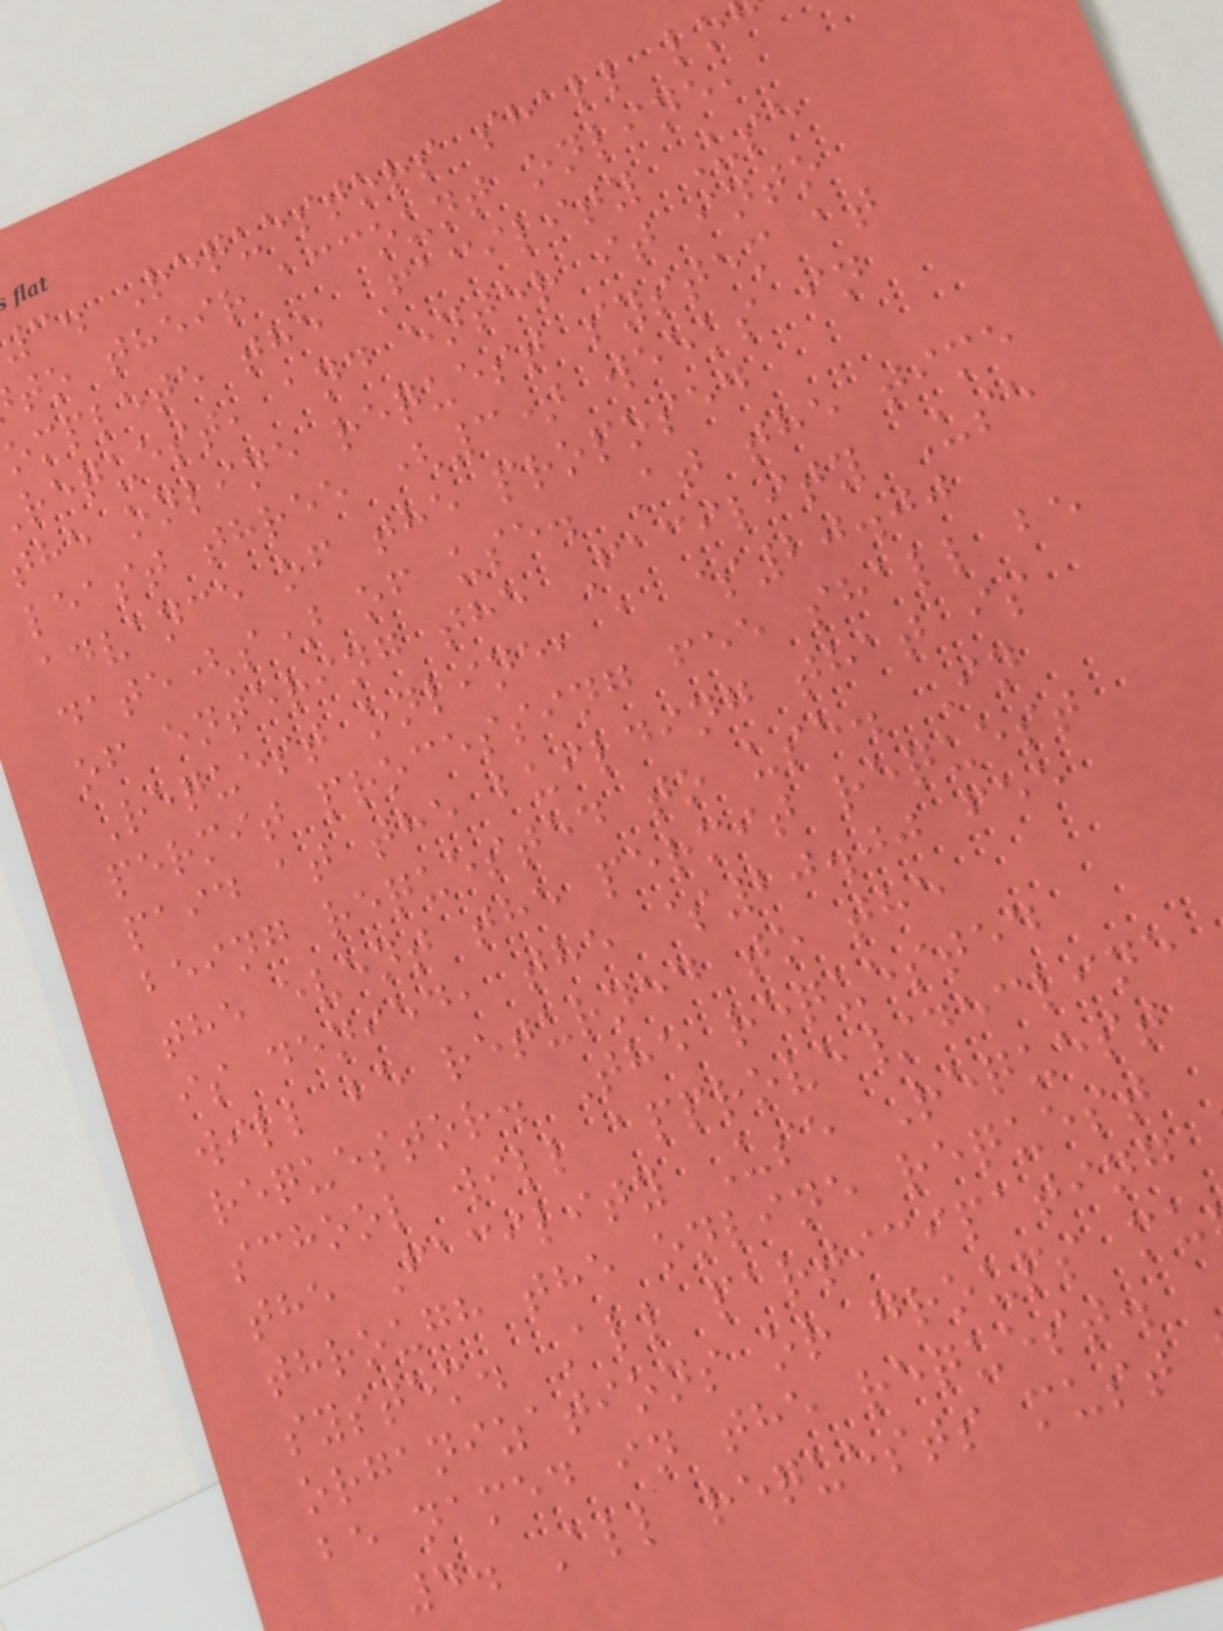c. Requestors shall lo
to their account online,
omplete the Facility Use
request, and enter it into
the online request system at
least three (3) weeks in
advance of the proposed
date(s) of use. At the time
of entering the Facility Use
Request online, a $20.00
permit processing fee shall be
paid at the building that is
being requested to use. In
the event the permit request
is denied, the $20.00 fee
will be returned to the
requestor. The requested
school will approve/decline
the Facility Use Request
through the online request
system. All participating
organizations or groups mu
be named in the request.
4. All requests must
